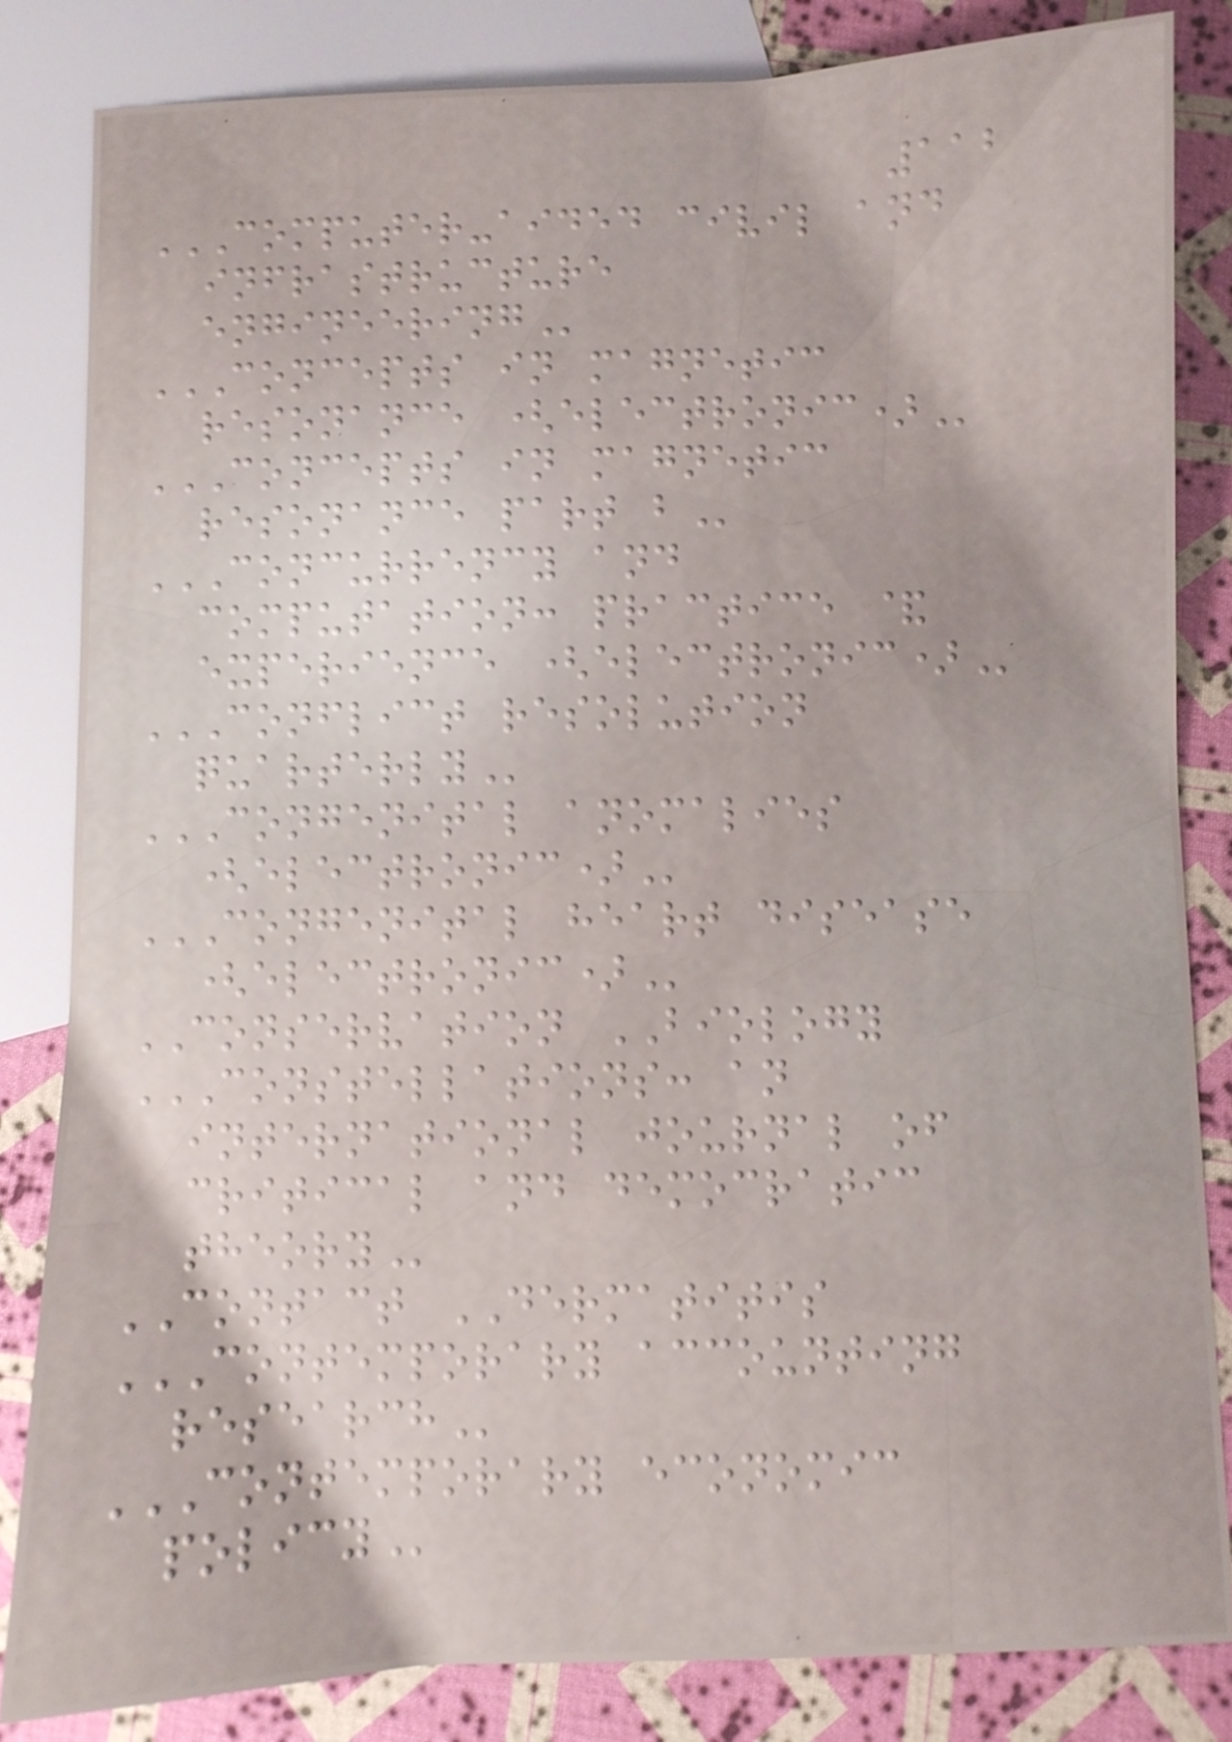112
COMPUTER-AIDED CIVIL AND
INFRASTRUCTURE
ENGINEERING
CONCEPTS IN MAGNETIC
RESONANCE (ELECTRONIC)
CONCEPTS IN MAGNETIC
RESONANCE PART B
CONCURRENCY AND
COMPUTATION: PRACTICE &
EXPERIENCE (ELECTRONIC)
CONFLICT RESOLUTION
QUARTERLY
CONGENITAL ANOMALIES
(ELECTRONIC)
CONGENITAL HEART DISEASE
(ELECTRONIC)
CONSERVATION BIOLOGY
CONSTELLATIONS: AN
INTERNATIONAL JOURNAL OF
CRITICAL AND DEMOCRATIC
THEORY
CONTACT DERMATITIS
CONTEMPORARY ACCOUNTING
RESEARCH
CONTEMPORARY ECONOMIC
POLICY
